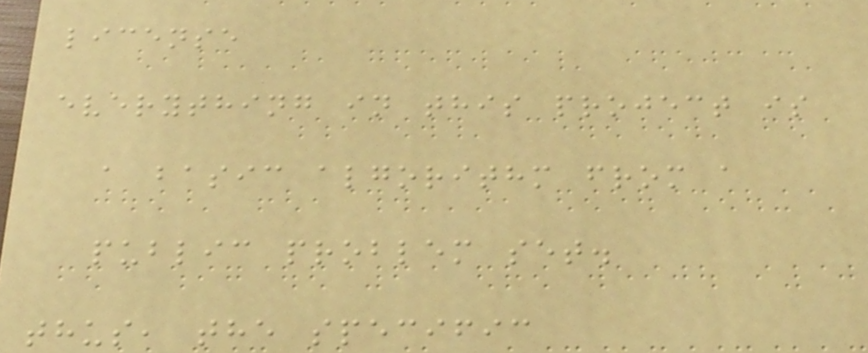license
everything in this project is
a basic algorithm from a
public problem set.
thus, the specific
